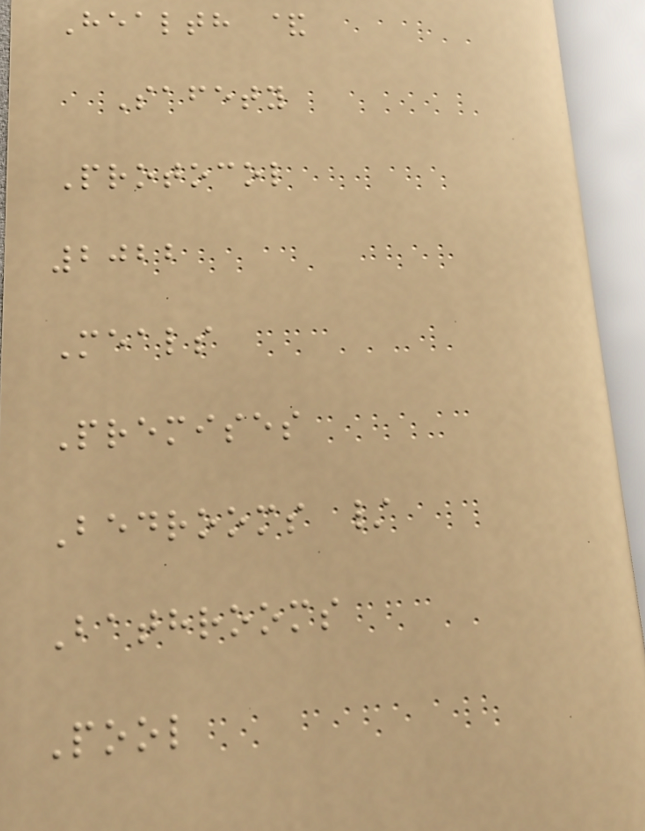Health &
Safety
Protocol
2022
Meals
Premises
Bedrooms /
Bathrooms
Pool
